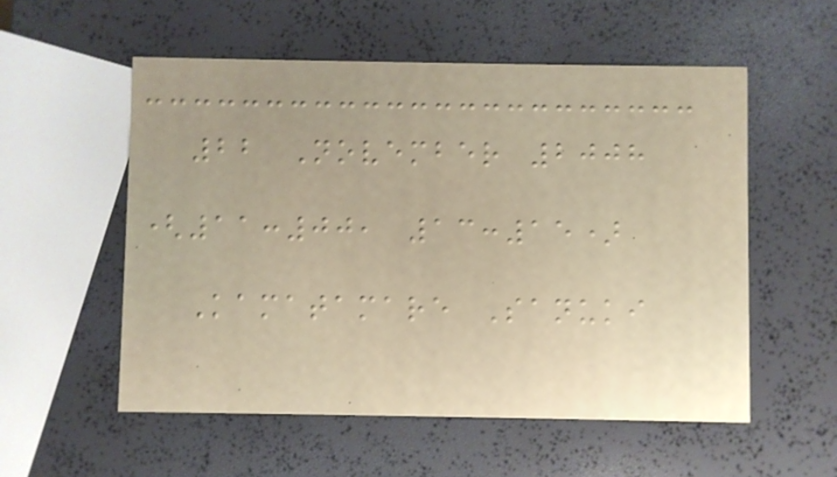22 November 2008
(11:00, 13:15)
Kamatamare Sanuki
